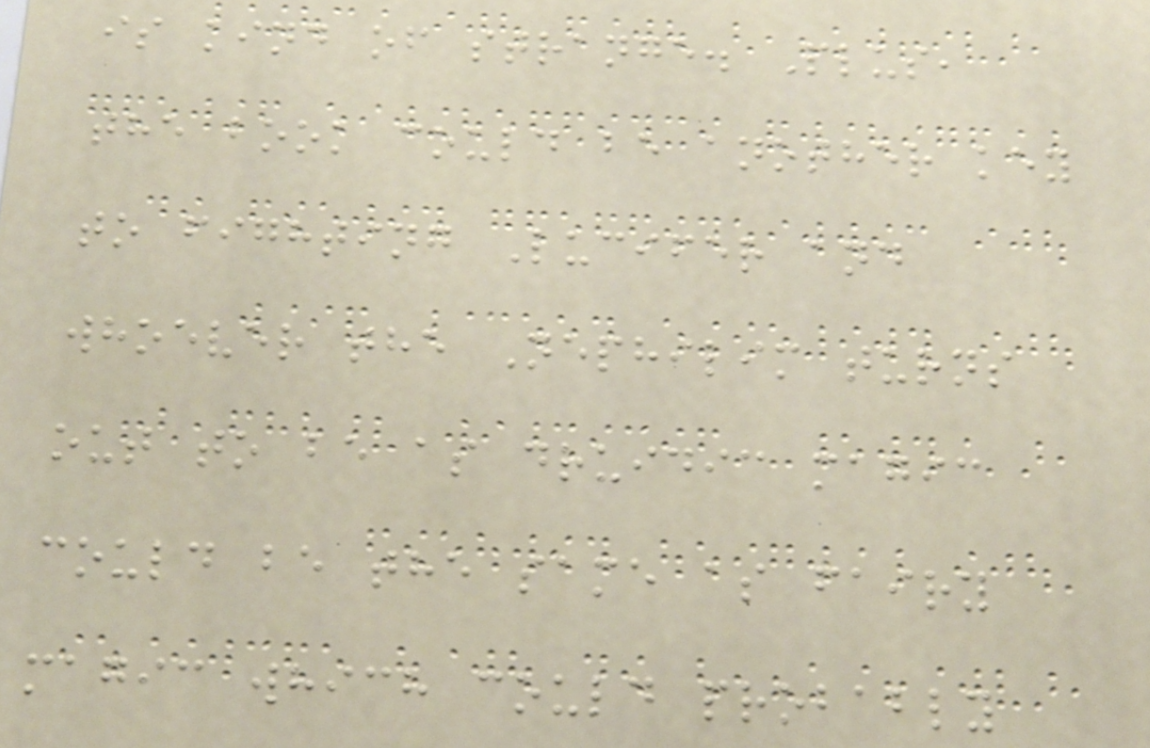is kind of strange. Plus,
the book could be another key
to fighting Lucifer and
whoever the Nephilim turns
out to be as druidic magic
could be the same as fairy
magic which could probably
